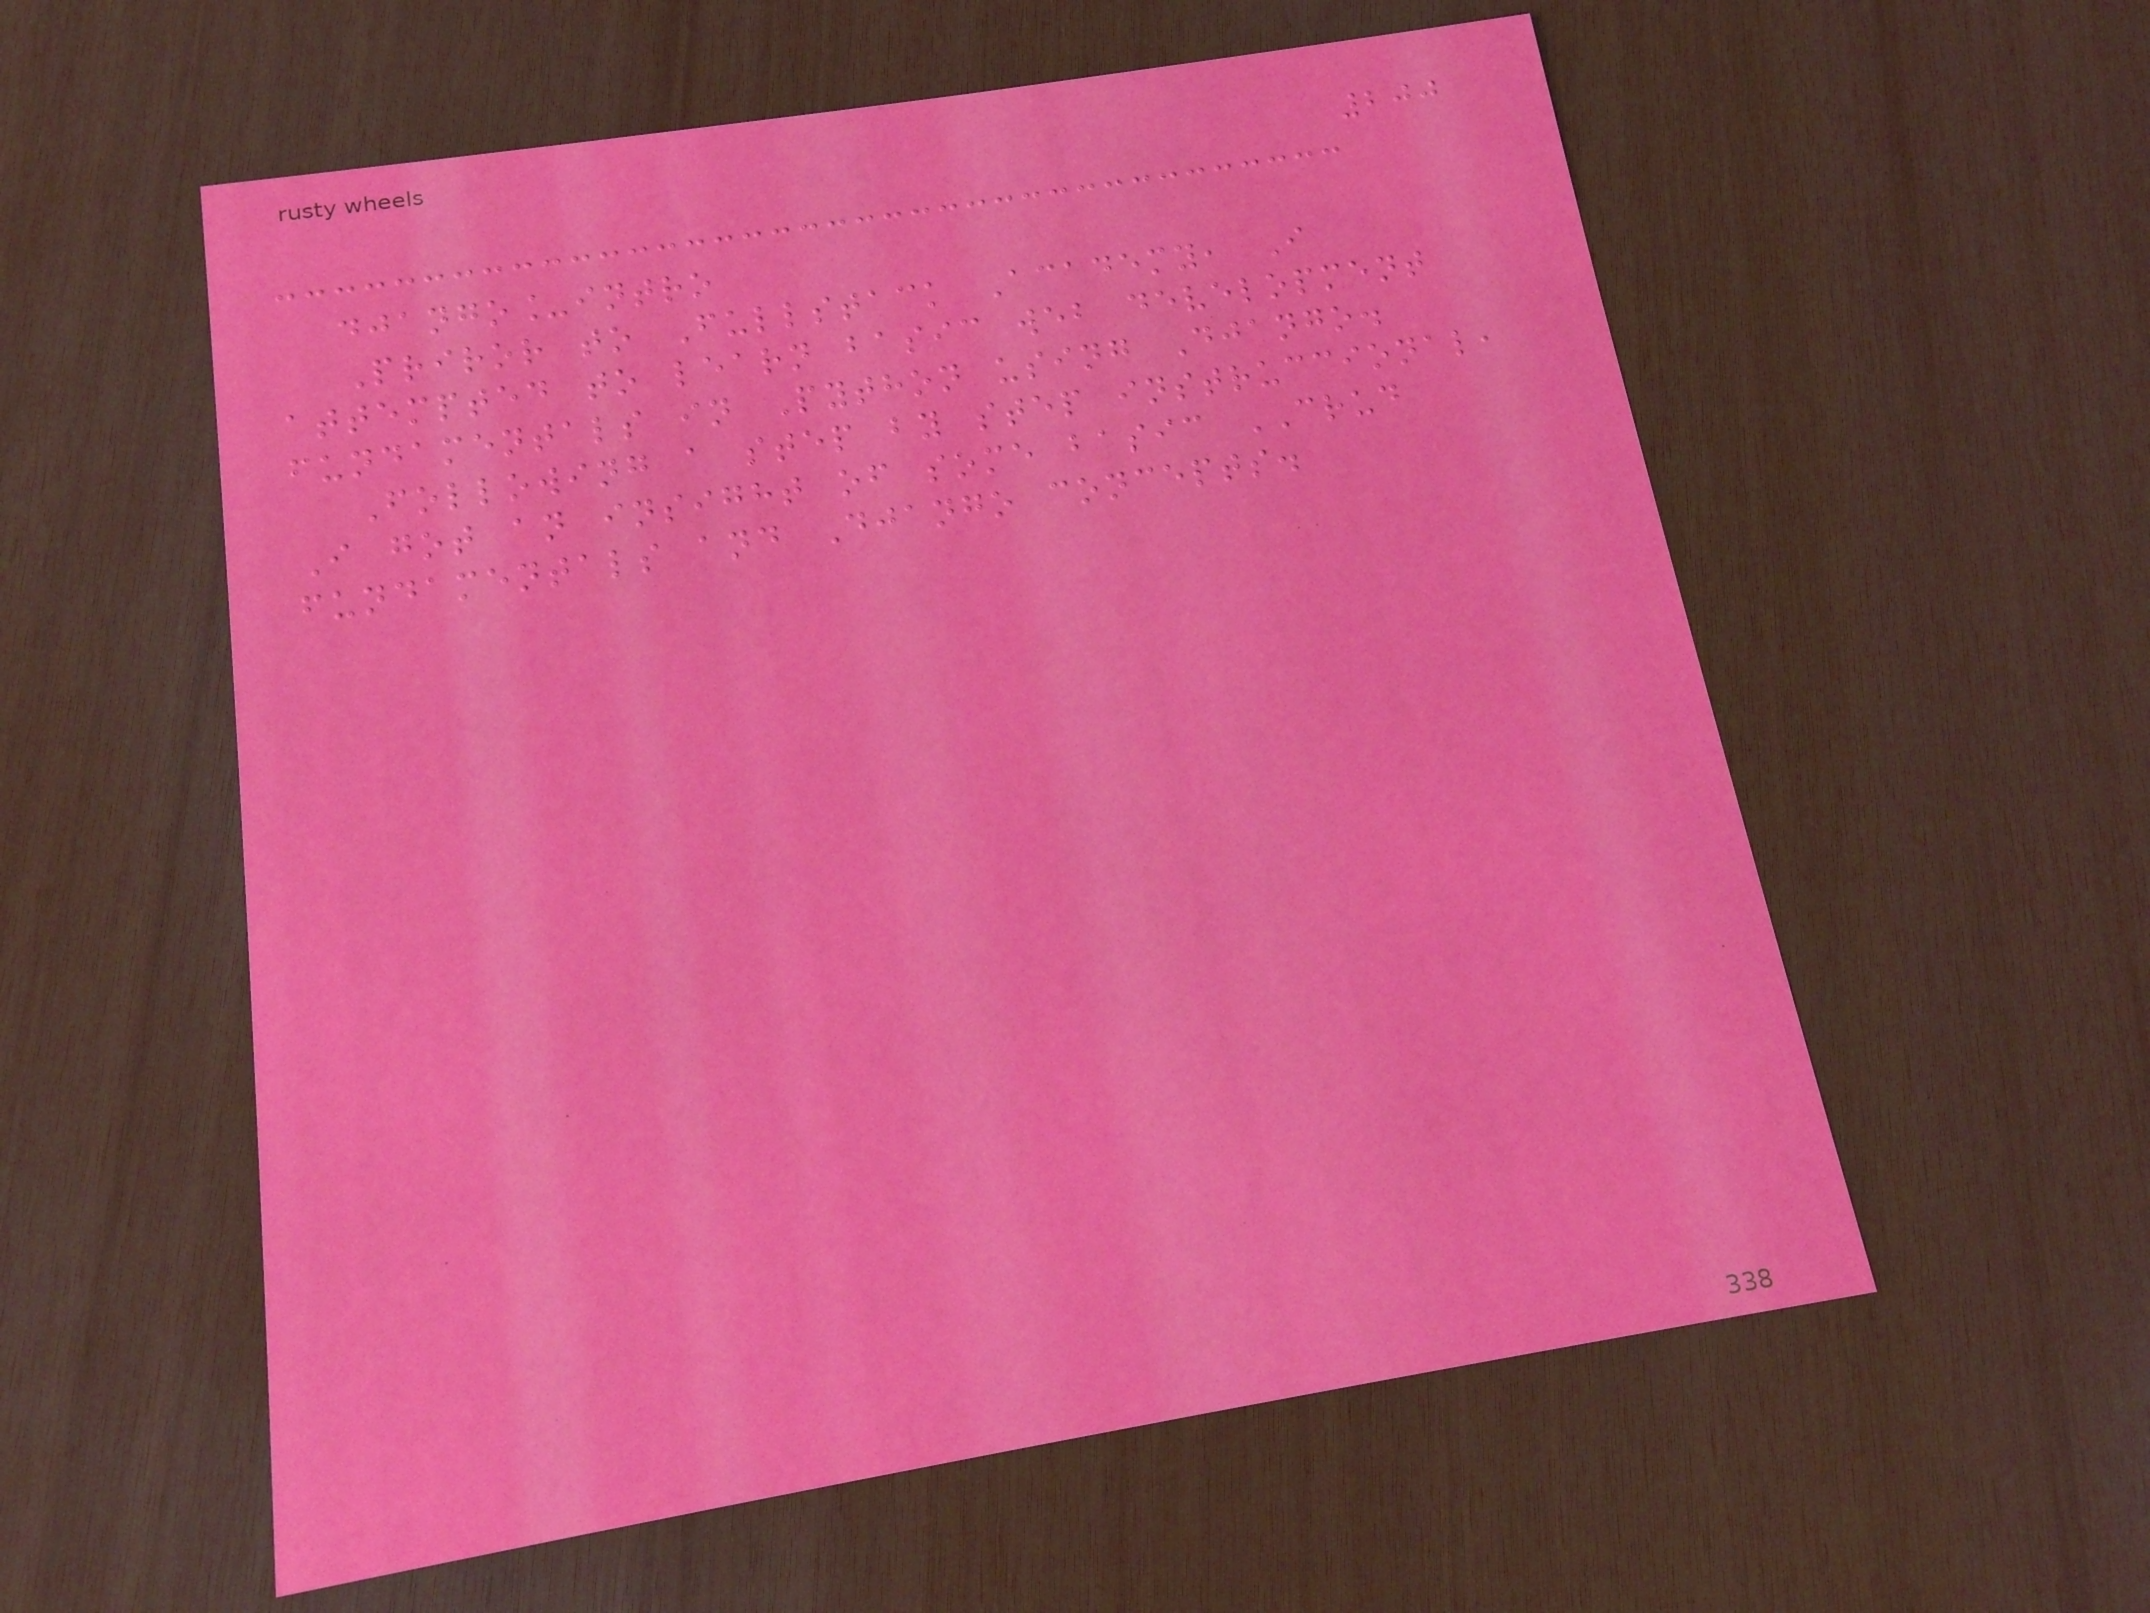200
django_intro
Priror to Fullstack Academy, I
attempted to learn basic web development
fundamentals in Python using Django.
Following a step by step instruccional,
I got an insight of some basic CRUD
fundamentals and Django concepts.
